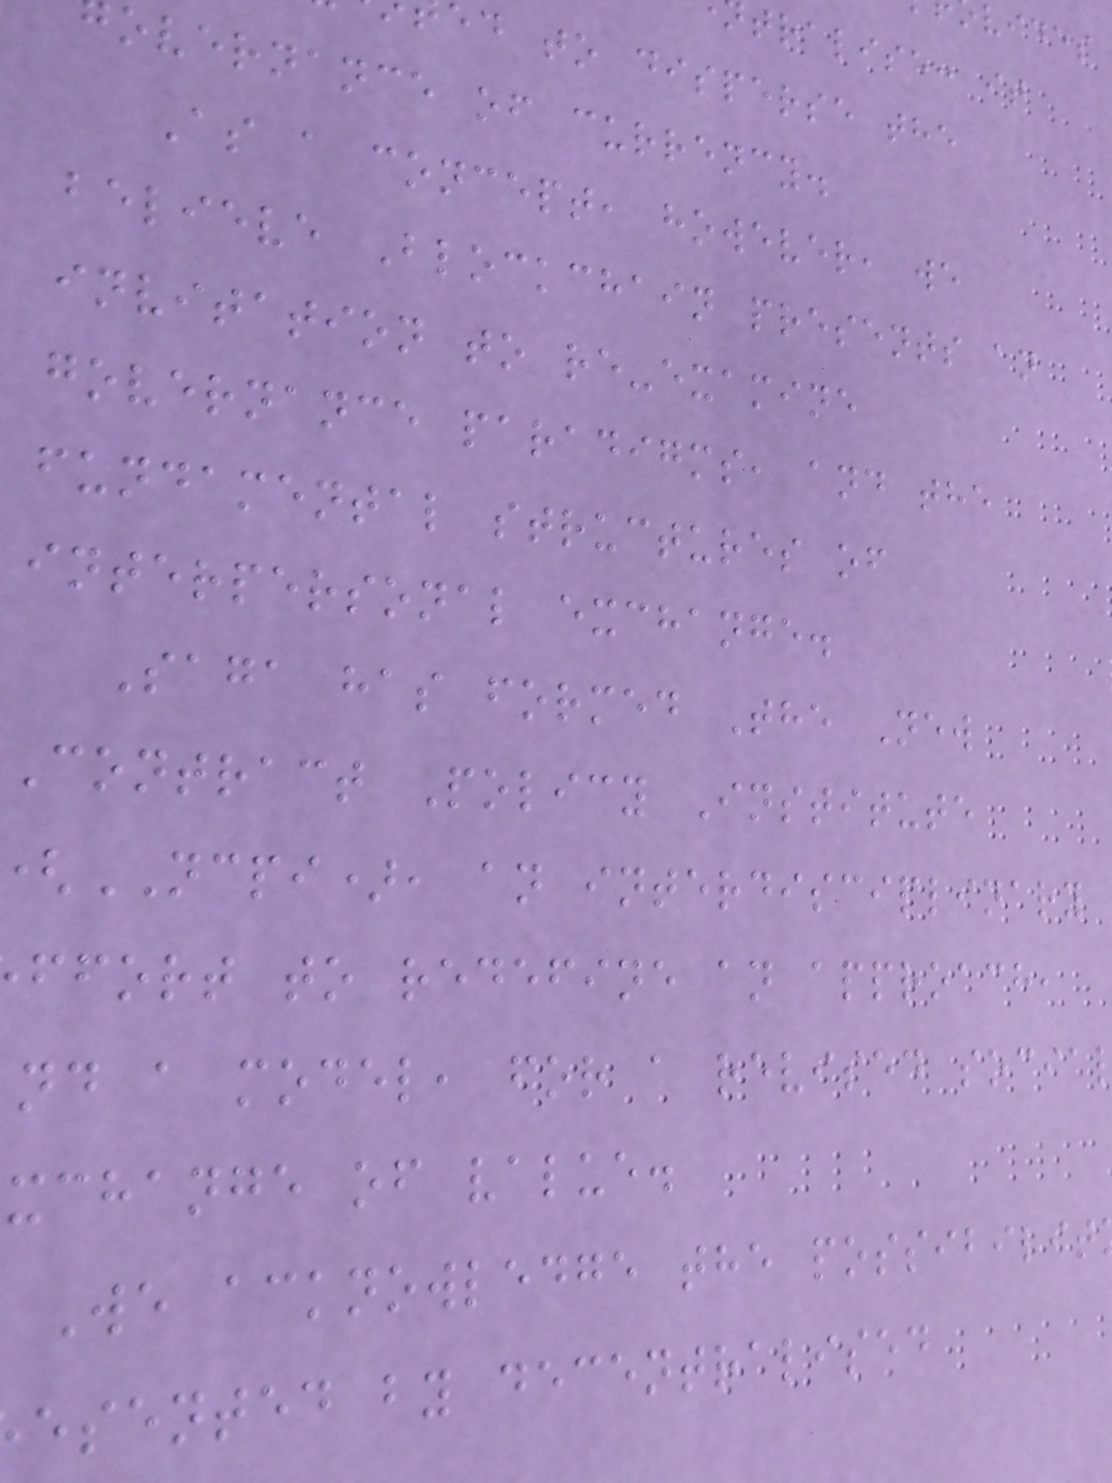tralise: it
ed to disperse the
overnance of currency.
As a concept, however, we
believe Blockchain presents an
invitation to re-examine
governance paradigms, and the
fundamental structures of
interpersonal exchange.
Saga has formed The New
Contract Policy Institute
NCPI), an interdisciplinary
ffort to redefine an approach,
nd a model, for a revised socia
xchange of value.
We acknowledge the possibilit
esented by decentralised
